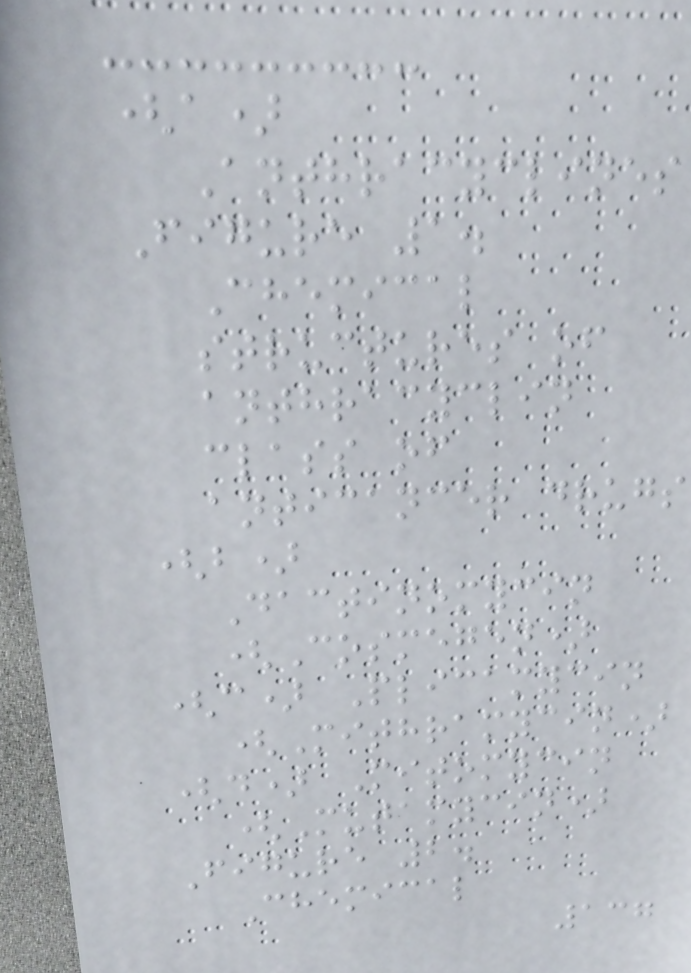(a)
Anthracyclines
Figure 1.
Chemical
structures of
anthracyclin
class of
anticancer drugs
(b)
Dactinomycin
(Cosmegen)
(c) Plicamycin
(Mithramycin)
(d) Mitomycin
(Mutamycin)
Figure 2.
Chemical
137
